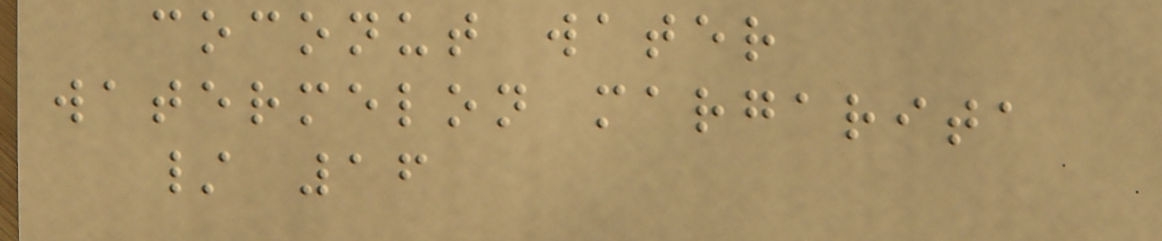coconut water
watermelon margarita
/ 16
